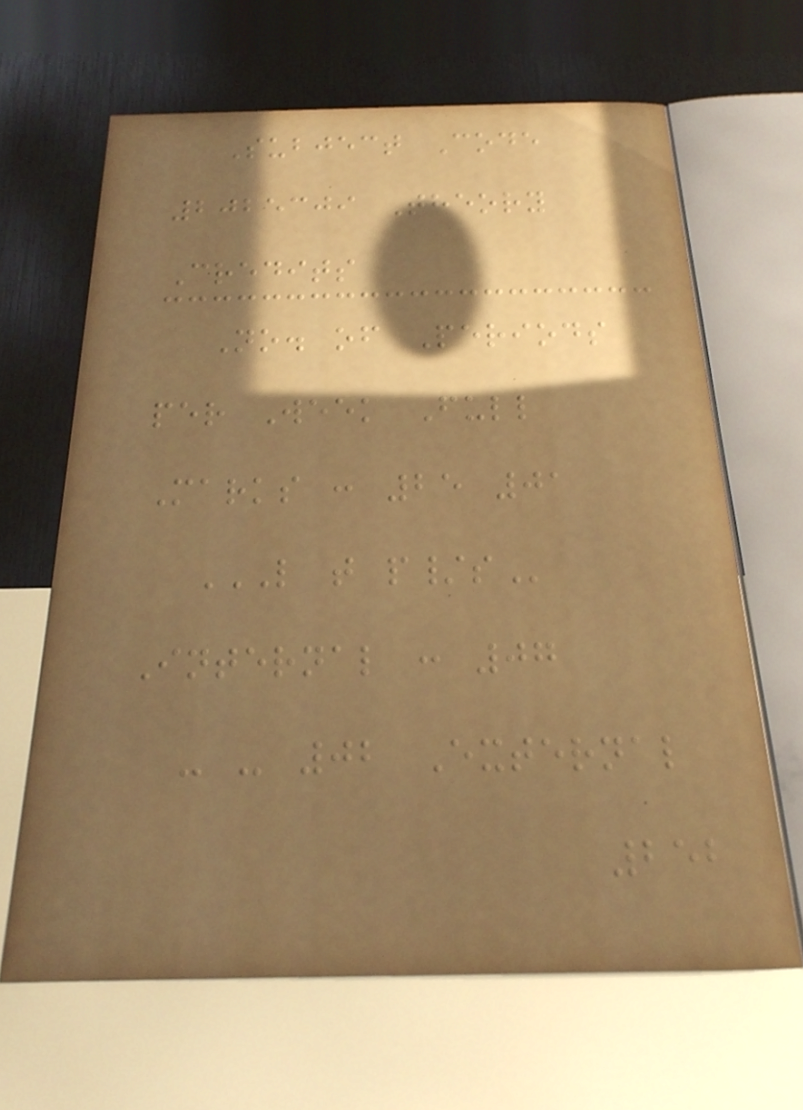Subject Code
2025309 Theory
Credits
No. of Periods
per Week Full
Marks : 25 01
L T P/S
Internal : 07
- - 02 External
252
